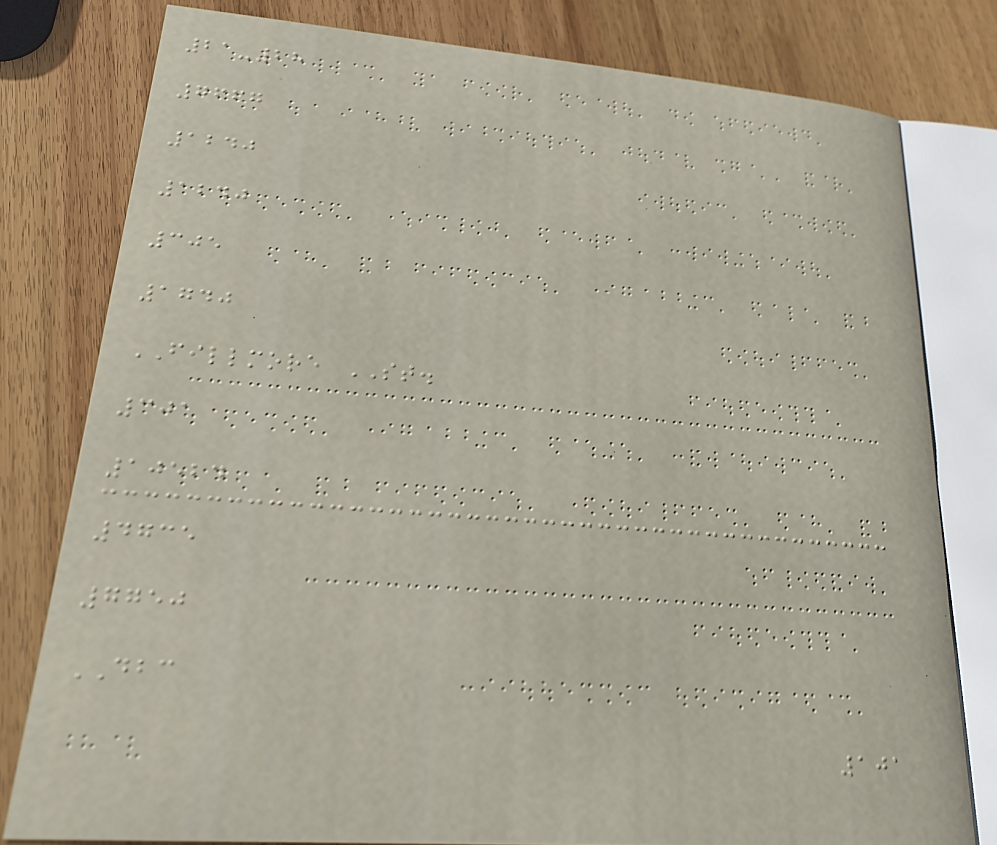21-28
7667
1240
1240
305
1740
FILLMORE ST.
301
10524
4735
7750
DBC
101
